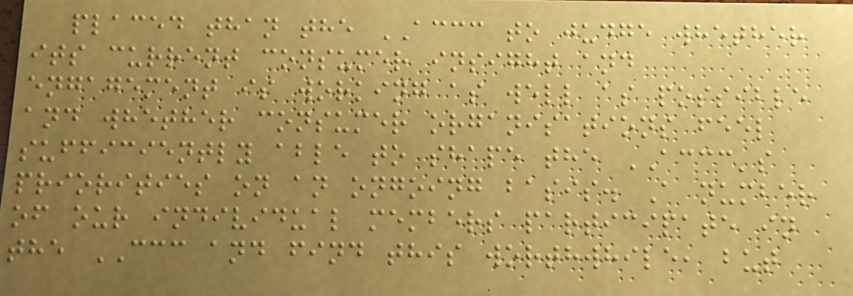placed than the ACCC to judge whether
its current consumer insight and
engagement is working as well as possible
and whether consumer organisations feel
sufficiently able to shape the ACCC's
priorities on an ongoing basis. A number
of our individual members participate in
the CCC and find this worthwhile, but
